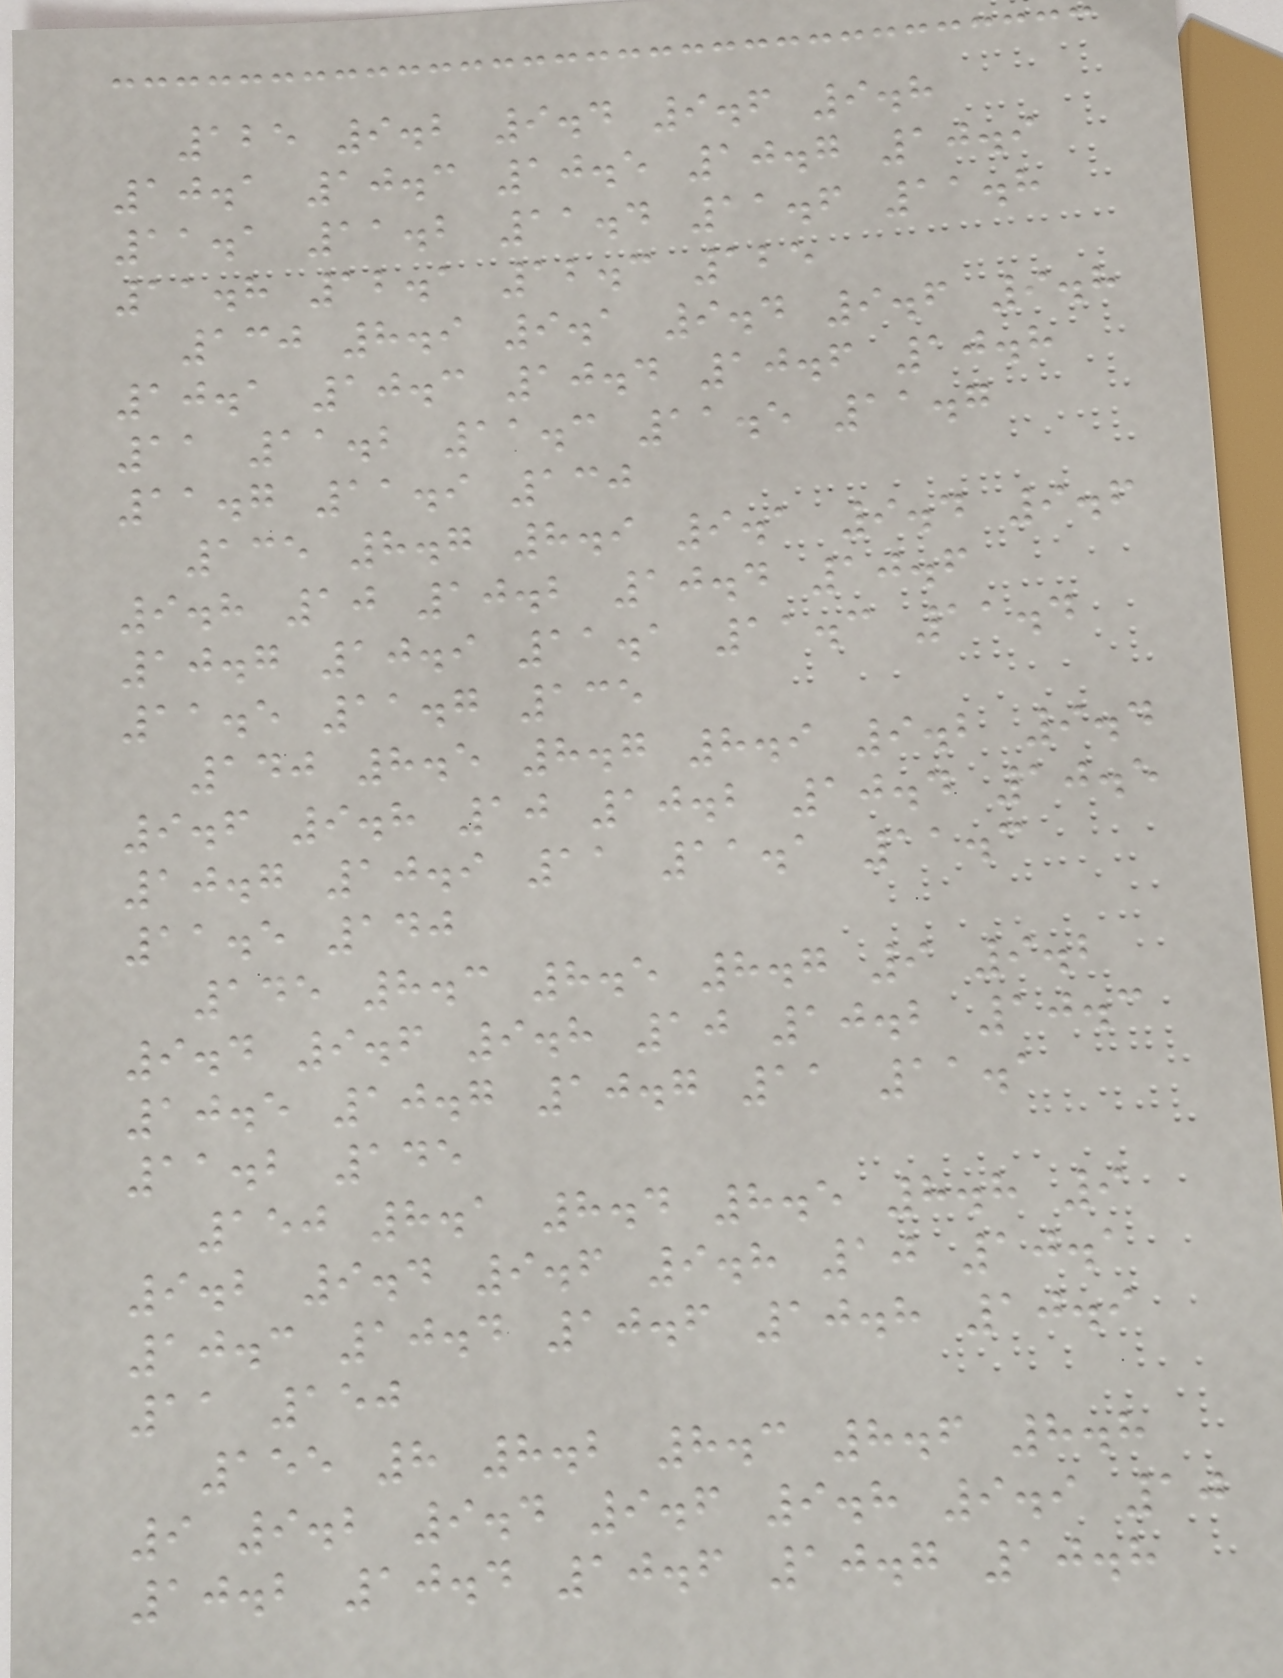125 9.2 9.4 9.6 9.8
10.1 10.3 10.5 10.7 10.9
11.1 11.2 11.4 11.6 11.8
11.8 12.1 12.3 125
130 8.9 9.1 9.4 9.6 9.8
10.1 10.3 10.4 10.6 10.8
11 11.2 11.3 11.5 11.7
11.7 11.9 130
135 8.7 8.9 9.1 9.4 9.6
9.8 10 10.2 10.4 10.6
10.7 10.9 11.1 11.3 11.4
11.5 11.7 135
140 8.5 8.7 8.9 9.2 9.4
9.6 9.8 10 10.2 10.4 10.5
10.7 10.9 11 11.1 11.3
11.5 140
145 8.3 8.5 8.7 9 9.2
9.4 9.6 9.8 10 10.2 10.3
10.5 10.7 10.7 11 11.1
11.2 145
150 8.1 8.4 8.5 8.8 9
9.2 9.4 9.6 9.8 10 10.1
10.3 10.4 10.6 10.8 10.9
11 150
155 8 8.2 8.3 8.6 8.8
9 9.2 9.4 9.6 9.8 9.9 10
10.2 10.4 10.6 10.7 10.8
